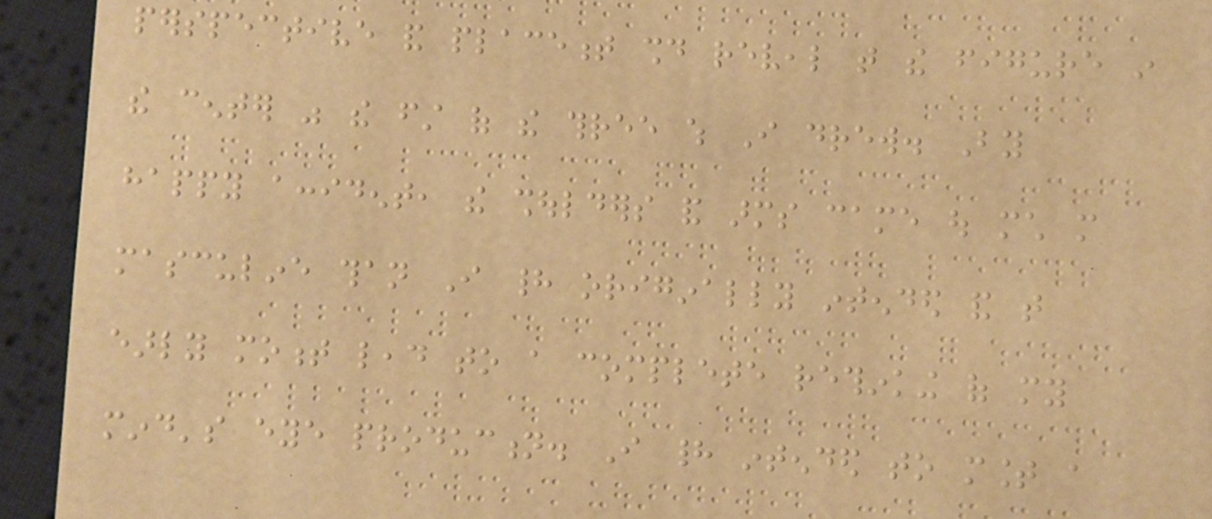perspective and placement should reveal that the figure in
the center was the first of the three which I drew. By
happy accident, the shoulders and arms came out much more
masculine than I had originally intended and that
early moment lead to a complete rethinking of my
mind's eye production. I had intended to mount a
